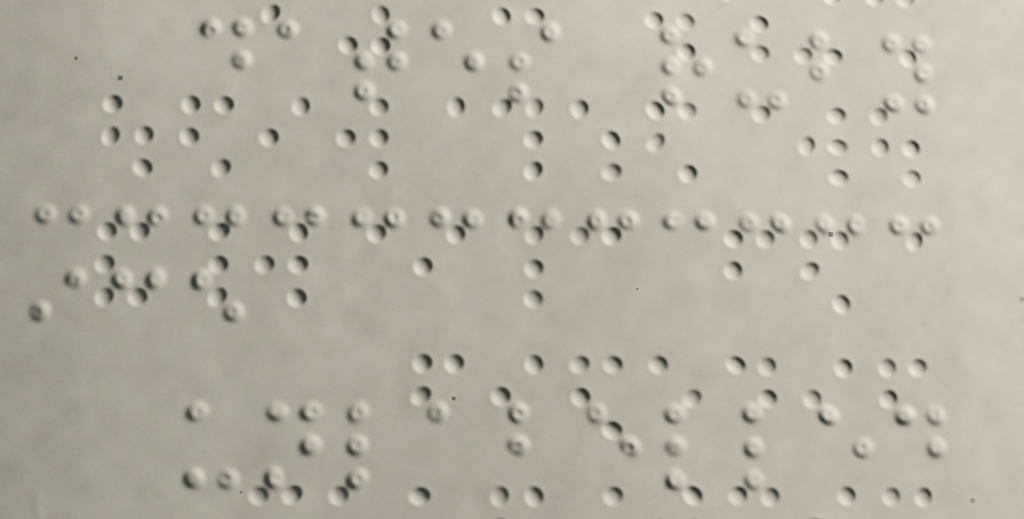dates ruby
ice
unlabelled
